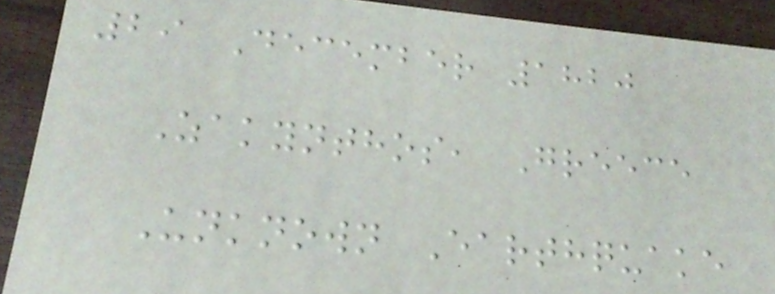29 December 1820
Zakynthos, Greece
Unknown Earthquake
